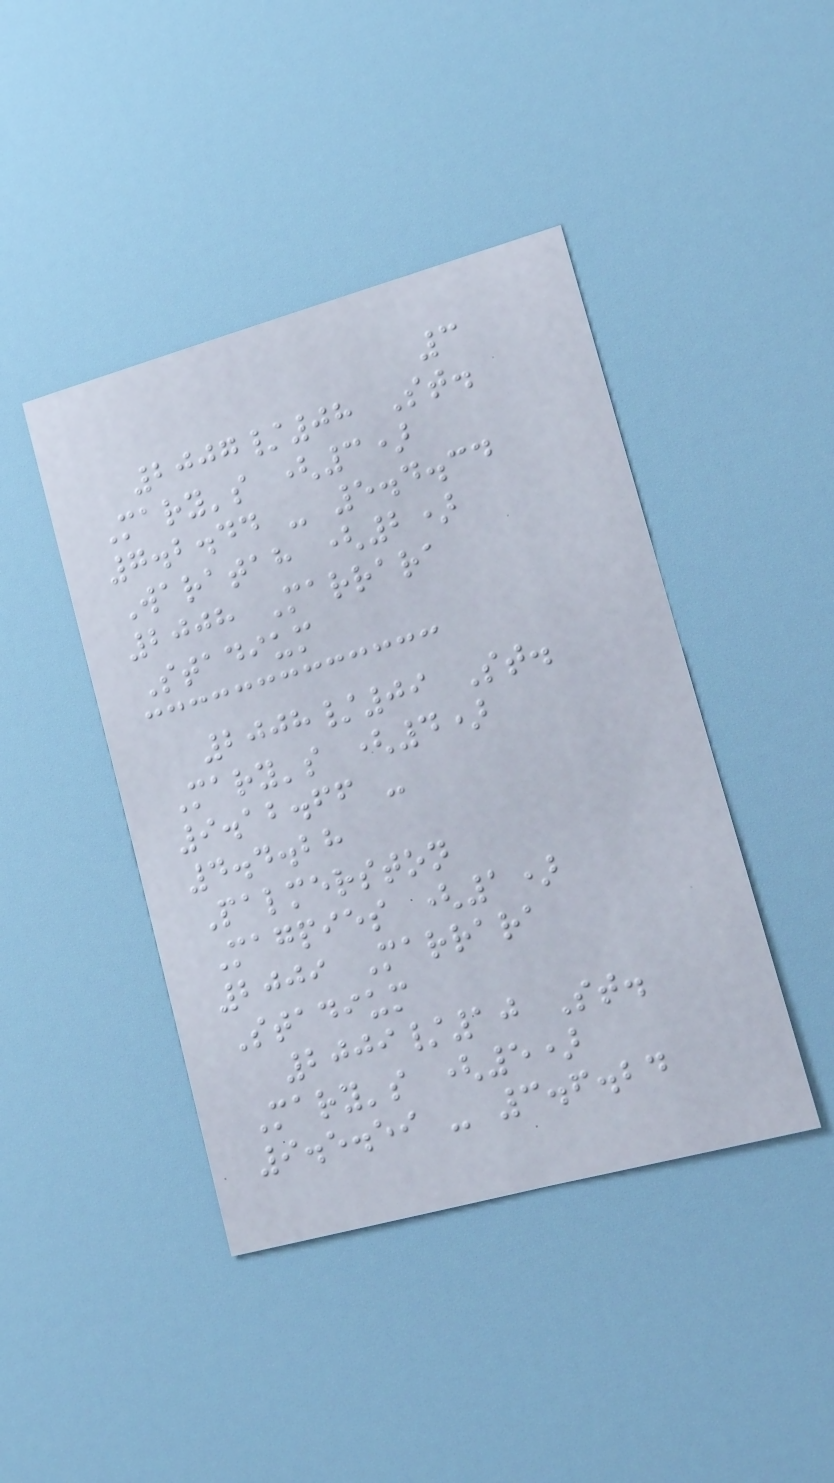3
2007/08 St.
Mary's (3)
7.2.44 - 5.4.34
Waratah (2)
2008 Marrara
Stadium
2008/09 St.
Mary's (4)
9.12.66 -
4.4.28
Palmerston
Magpies (1)
2009 Marrara
Stadium
2009/10 St.
Mary's (5)
9.5.59 - 3.6.24
